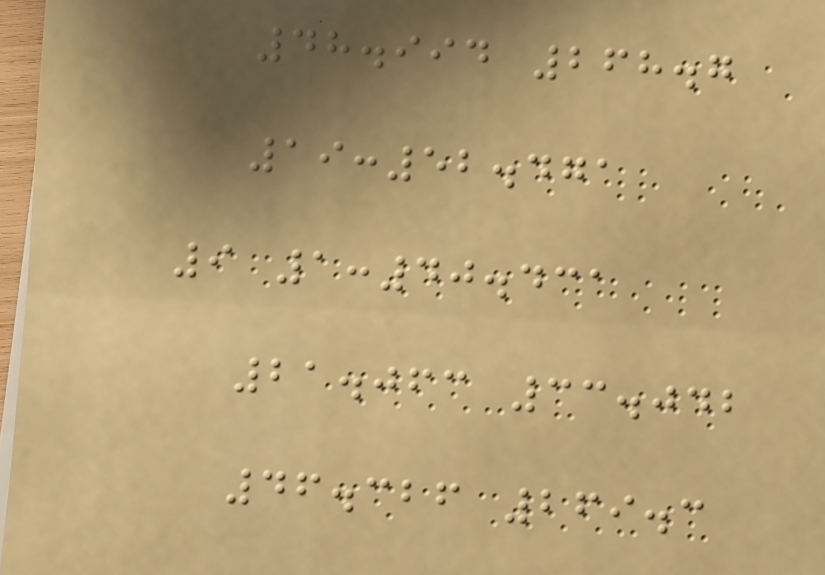48.994 268.7
19:52.471
9 1:40.431
21.063 33.042
46.326 269.3
